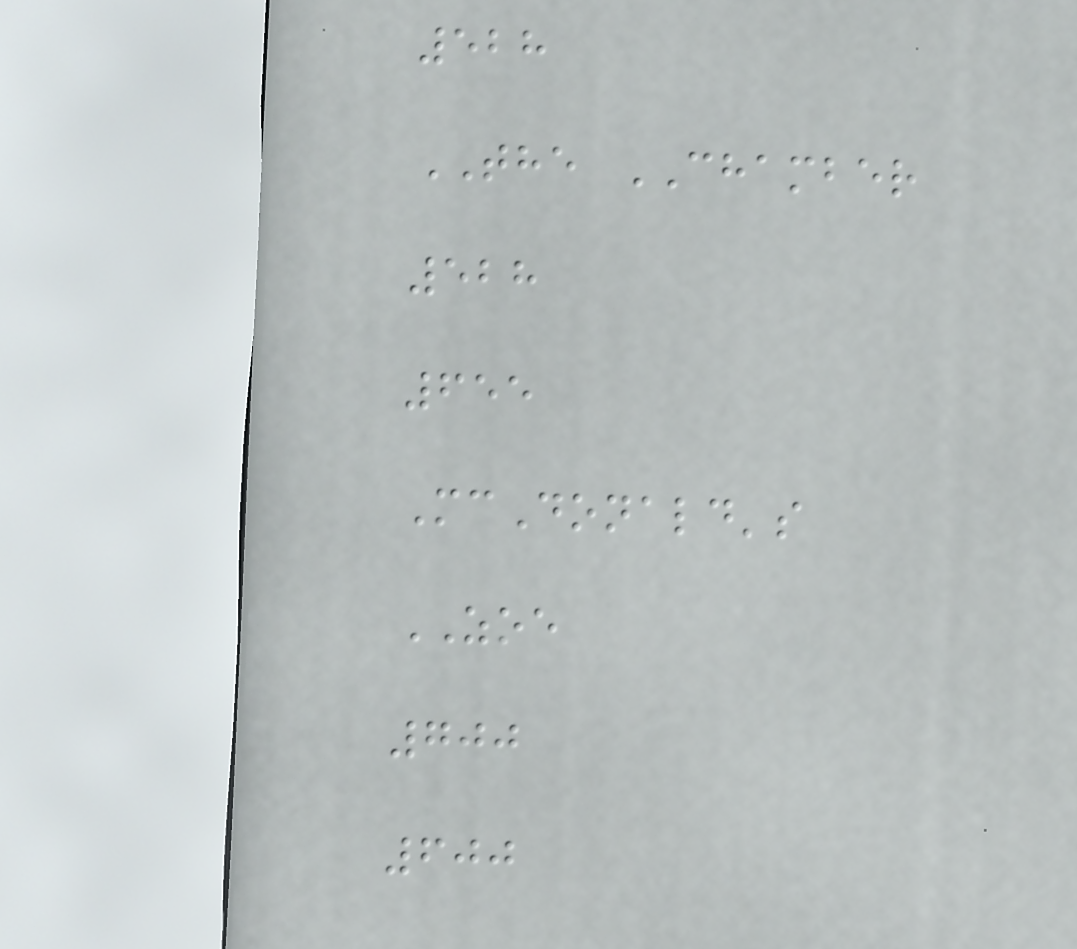528
THE CHAMBER
528
655
McDonald's
ZOE
700
600
